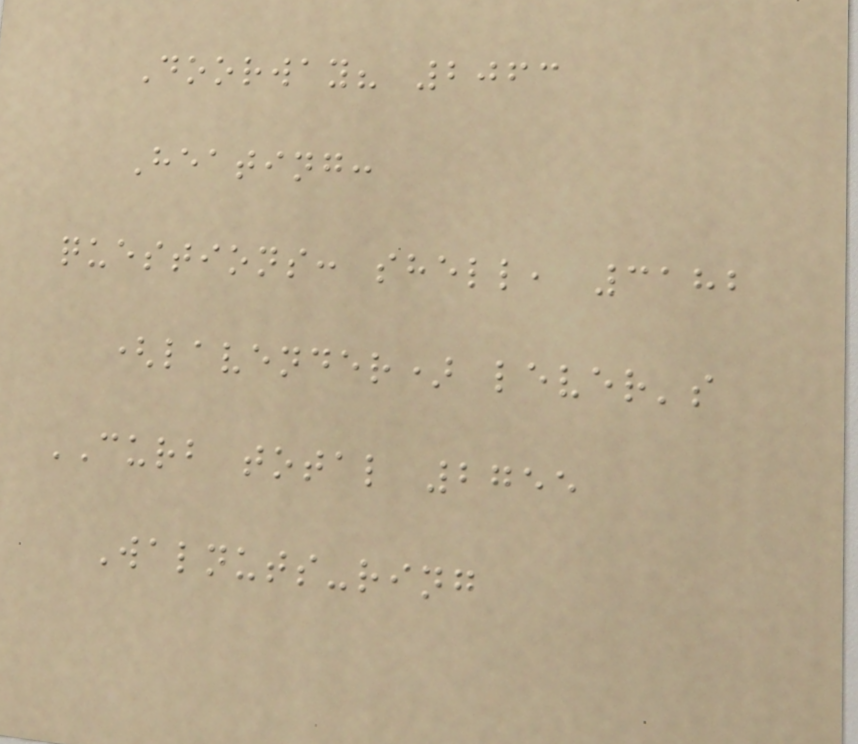Doorway? 2063
Heating:
questions: shell, 3182
(lavender) lever's
CURB total 2755
Walnuts-ring
